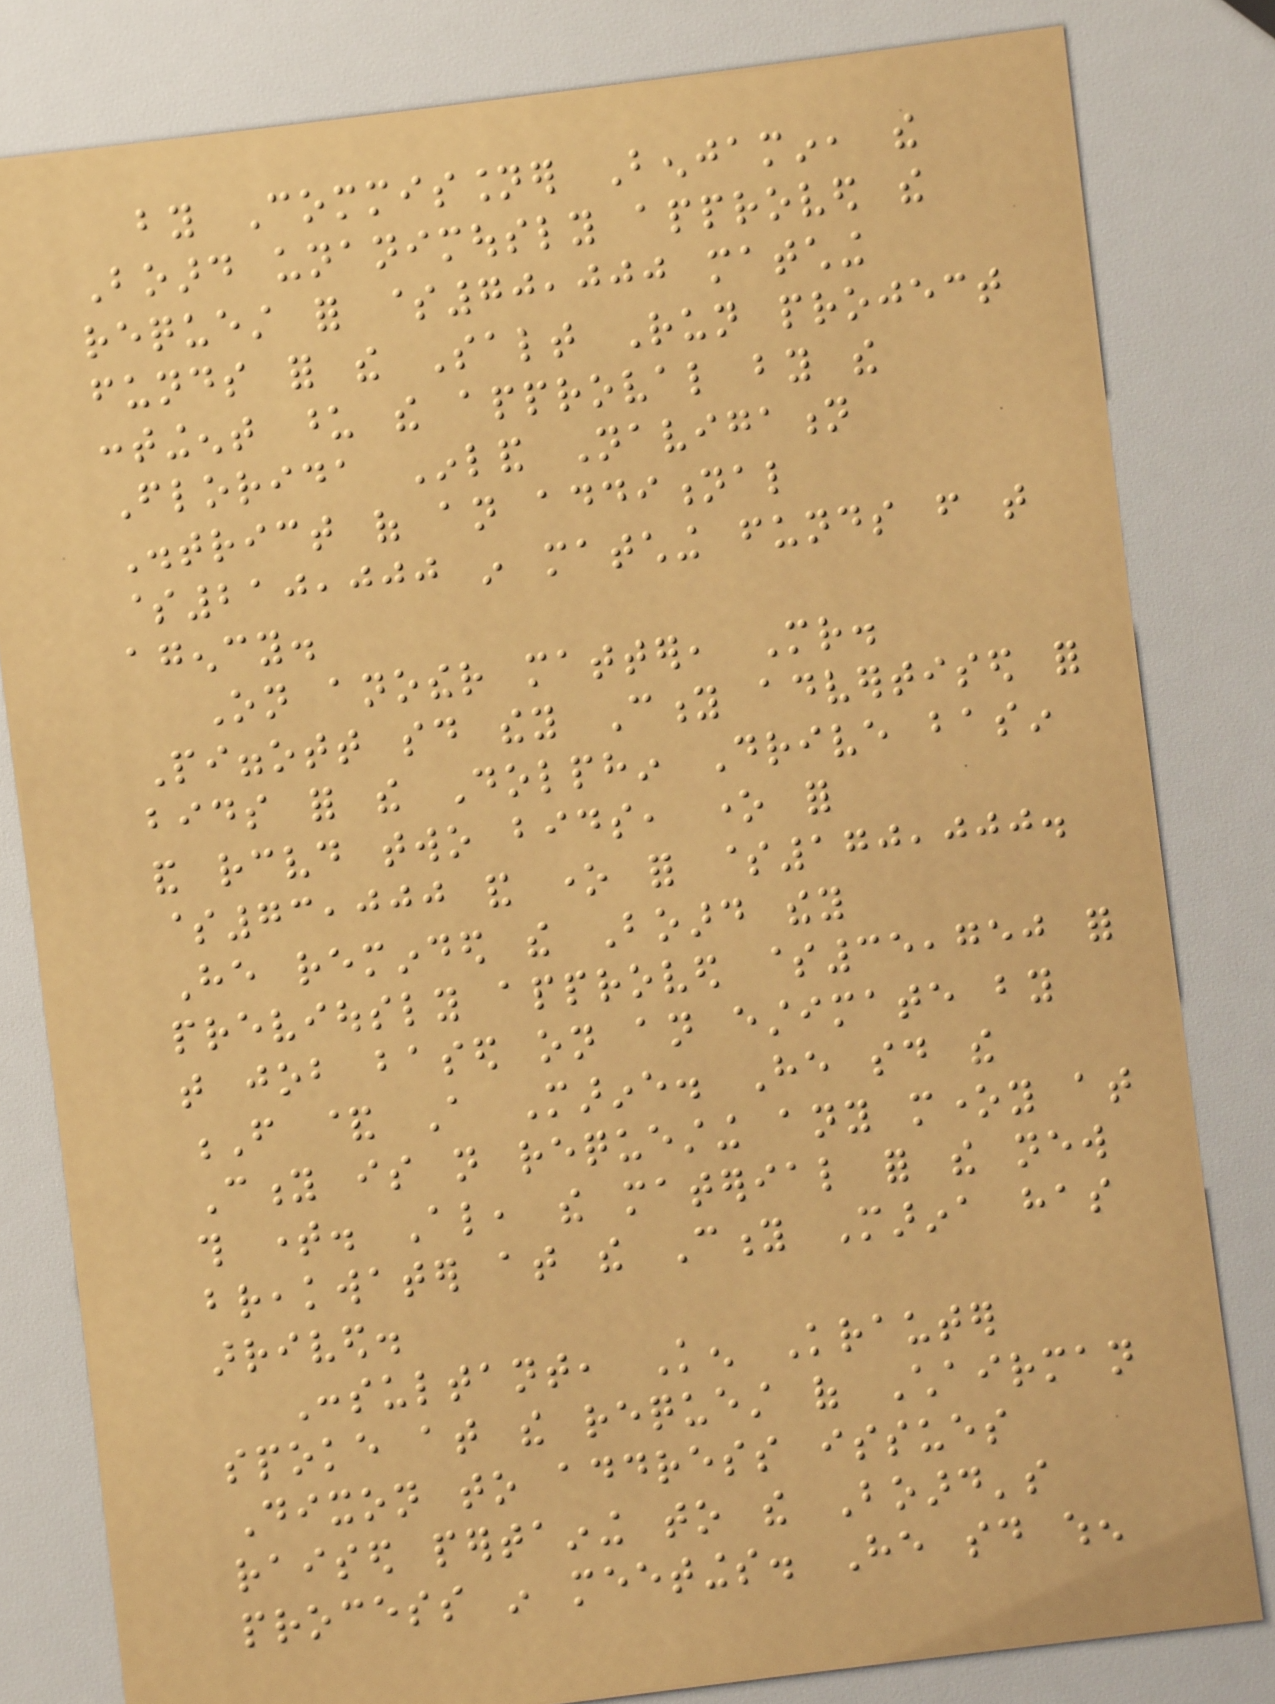by Commissioner Benjamin, the
Board unanimously approved the
request for $70,000 matching
funds for the Salt Run project
contingent upon the approval by the
Florida Inland Navigation
District of an additional
$210,000 in matching funds from that
agency.
On another matter, Mr.
Piggott said they City advertised for
bids for the Dolphin Drive basin
and received two bids, one for
$73,000 and one for $170,000.
He reminded the Board they
previously approved $35,750 for
that job based on an estimate by
F & A Marine. He said the
City is not requesting any money at
this time. Also, the material for the new
breakwater at the City Marina has
arrived.
Consultant, Ken Krauter
spoke at the request of Chairman
Dixon to address issues
raised pertaining to the Board's
process in meetings. He said when
